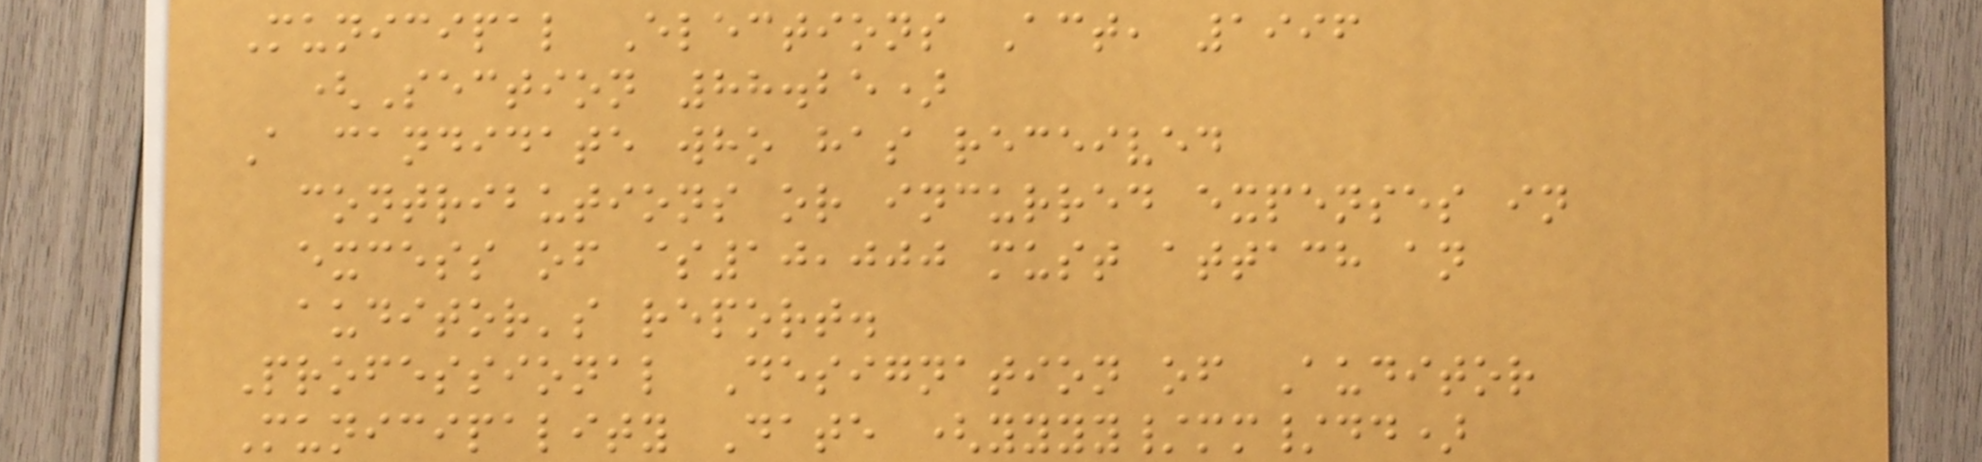Municipal Elections Act, 1996
(Section 88.25)
A candidate who has received
contributions or incurred expenses in
excess of $10,000 must attach an
auditor's report.
Professional Designation of Auditor
Municipality Date (yyyy/mm/dd)
